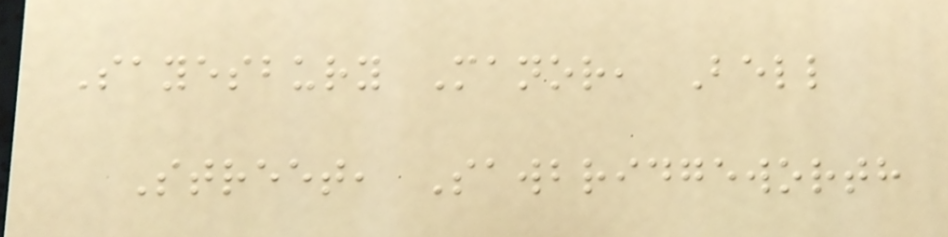Sayesbury Manor, Bell
Street, Sawbridgeworth
